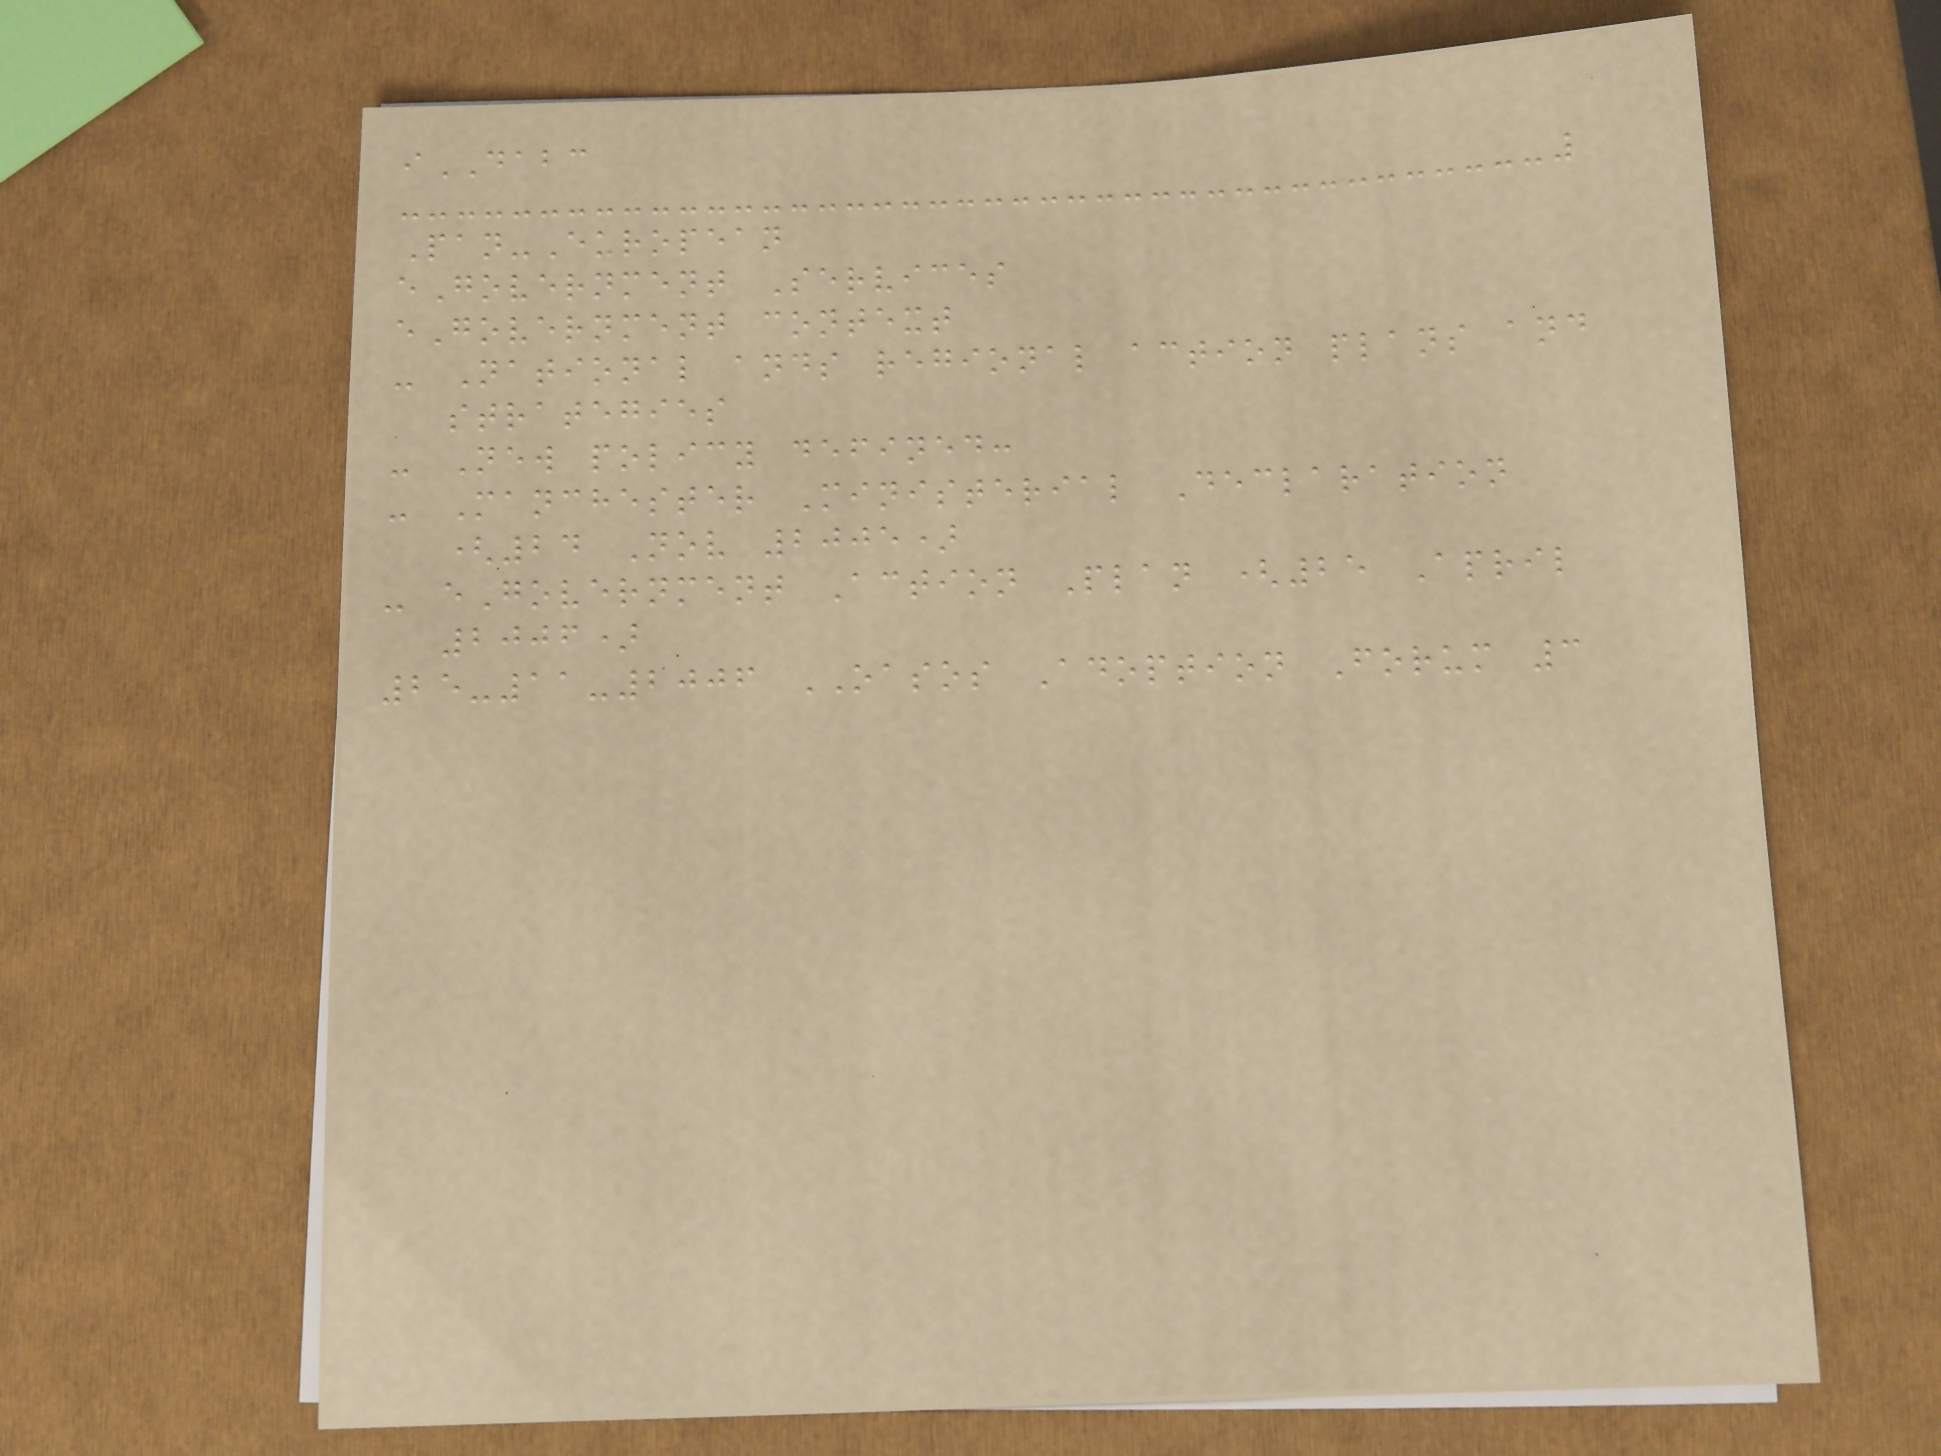iDABC
Pan-European
eGovernment Services
eGovernment context
- National ands regional action plans and
strategies
- New policy defined:
- Manchester Ministerial Declaration
(24 Nov 2005)
- eGovernment Action Plan (25 April
2006)
25-11-2006 OASOS Adoption Forum 3
